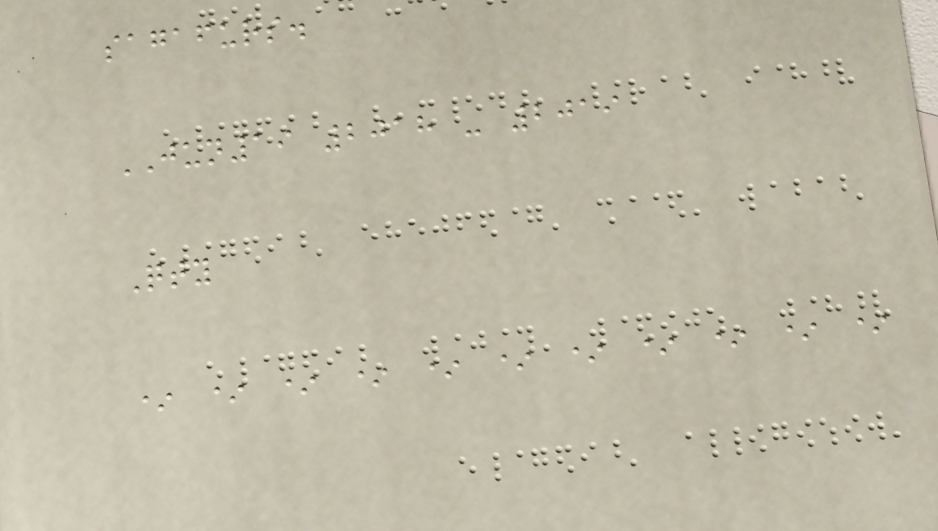sagafurs.
JUN19 2018 - 2019
Qty
* * * * * * * * * * *
